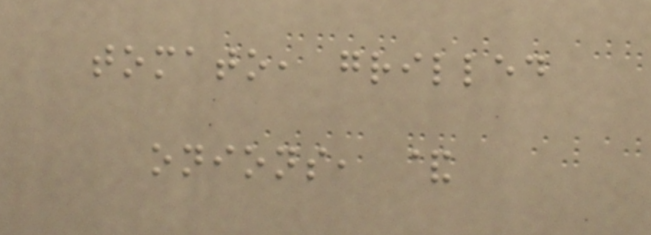tomato, grilled
onions, &
